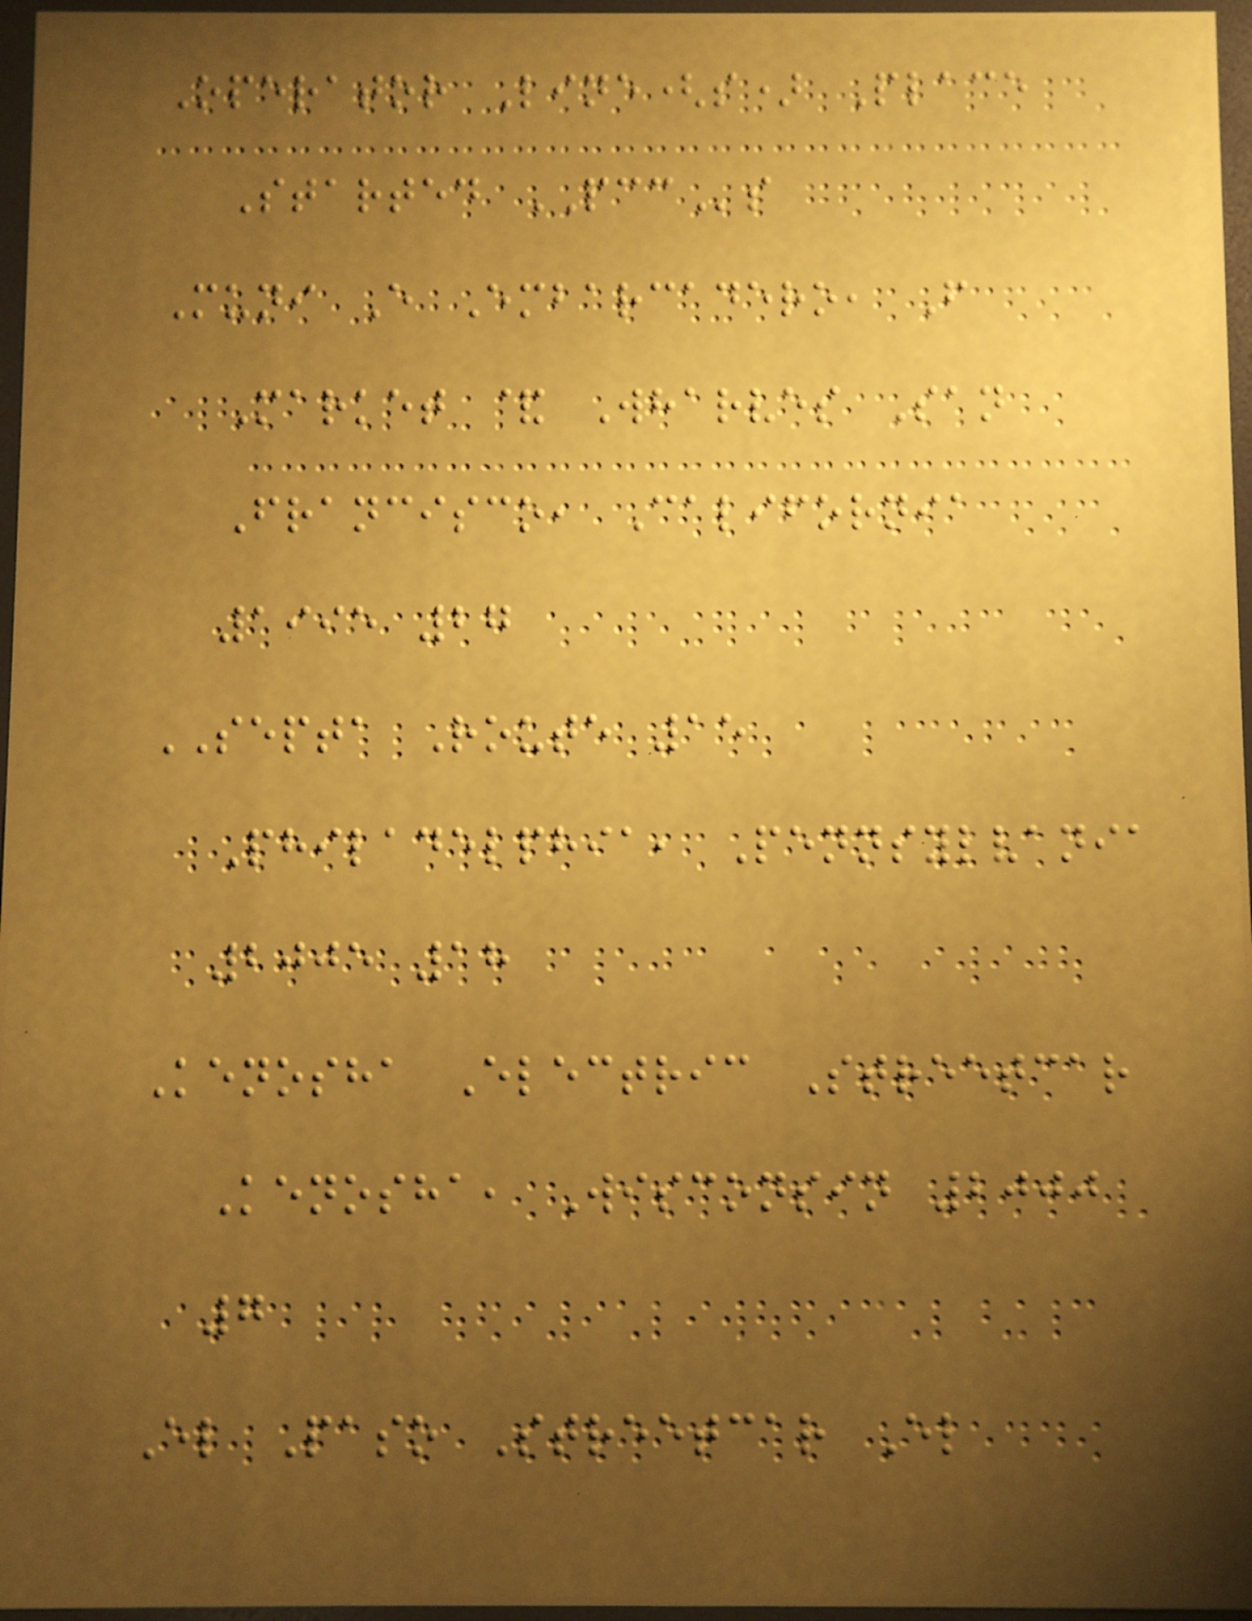Operator Line(s) Place
Started PCCs
Muni E Embarcadero, F
Market & Wharves San
Francisco, California
1995 27
SEPTA Route 15
Philadelphia, Pennsylvania
2005 18
Kenosha Electric Streetcar
Kenosha, Wisconsin 2000
7
El Paso Streetcar El
